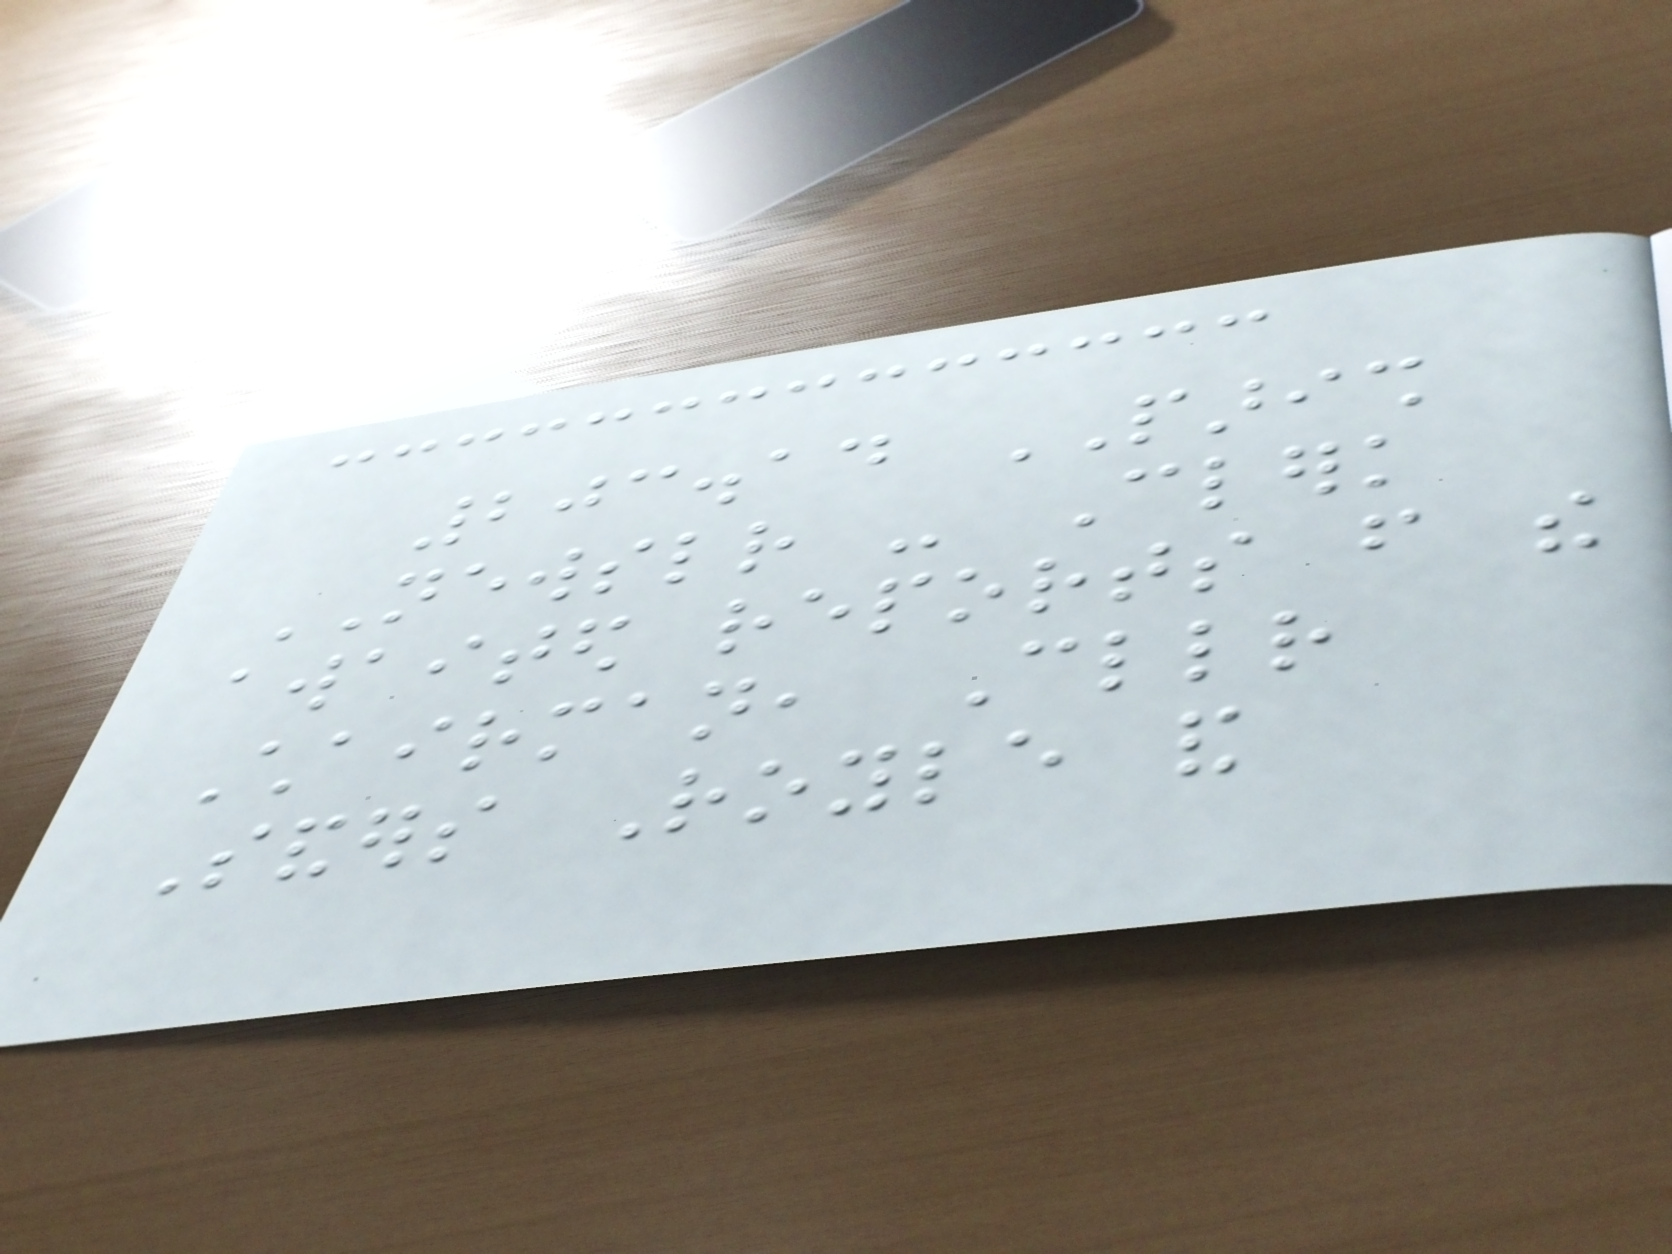203.14 PARISH
NEWSLETTER - Clerk
awaited reports from the
Chairman, Cllr
Sanders Royle and
